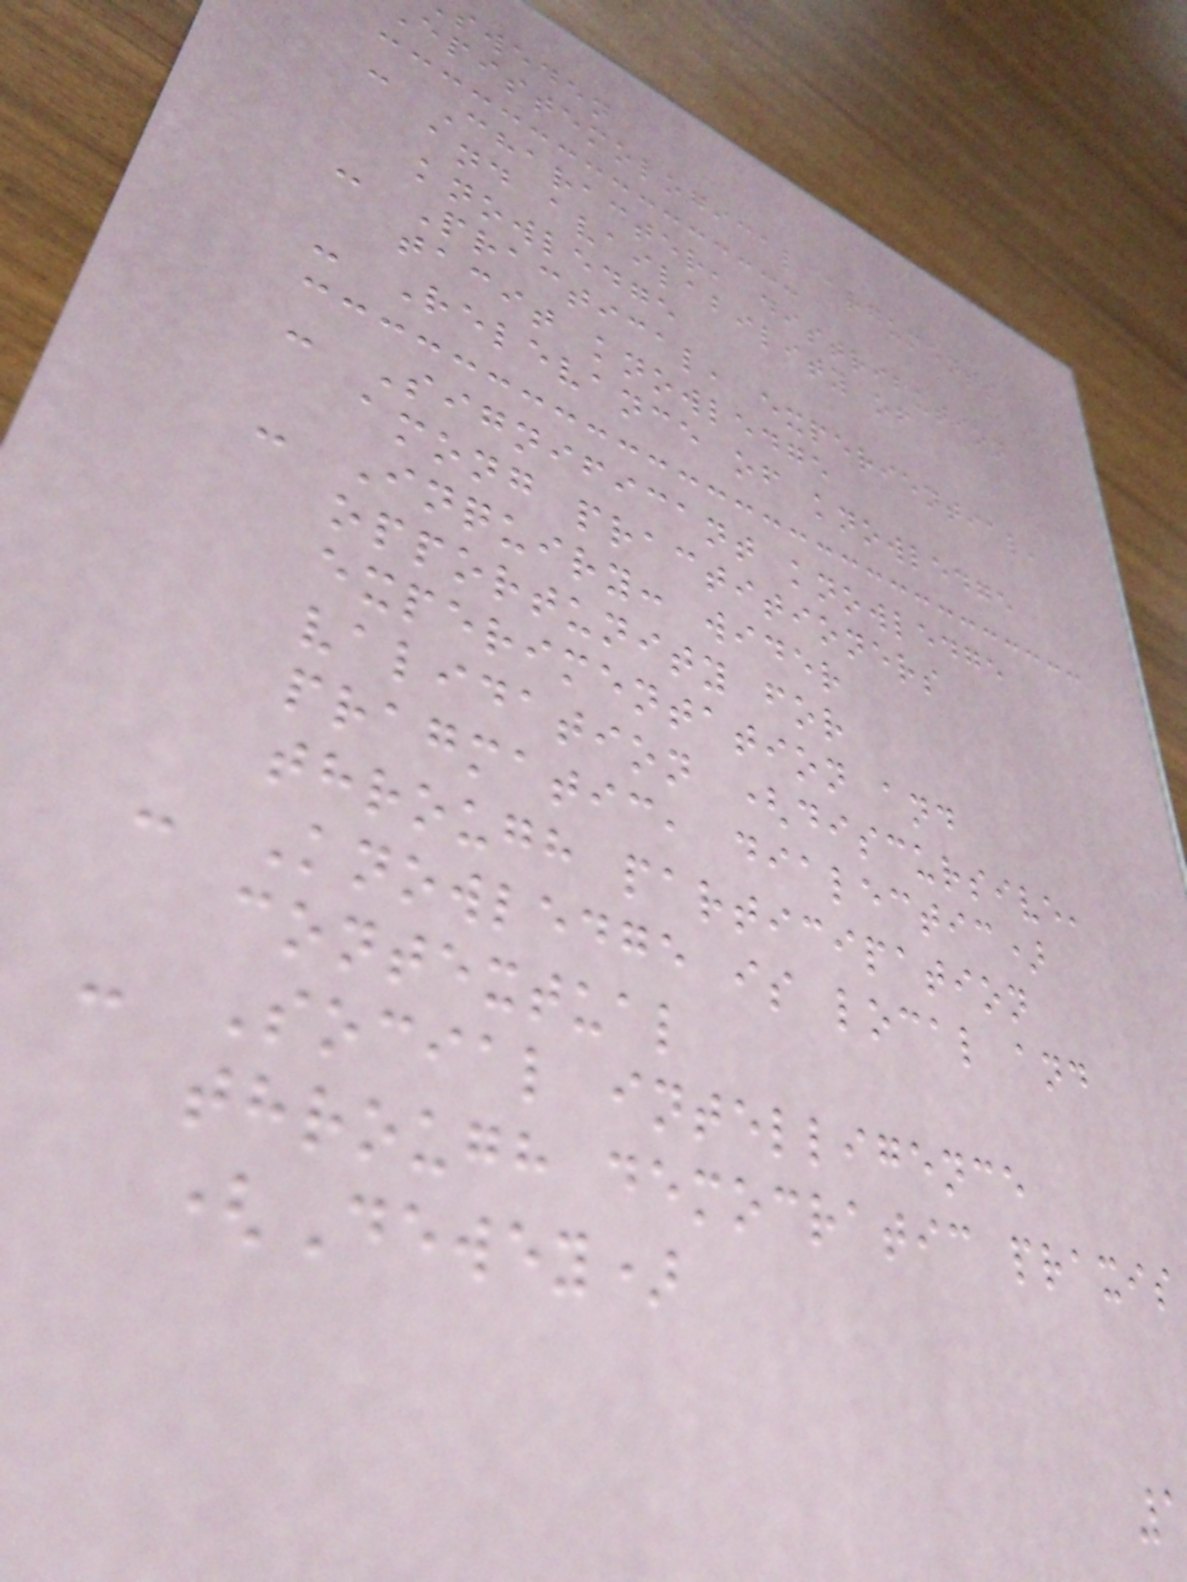sweden
epistemological arguments
- Character, distribution
and availability of
knowledge
- Practical, experiential,
tacit knowledge
- Relevance of knowledge
- Significant knowledge
among practitioners
- Inquiry: wider
opportunity for
experimentation and
validation (discursive,
pragmatic, dialectic)
through participation
- Knowledge is local and
contextual
- Social intelligence
through democratic praxis
(Dewey)
